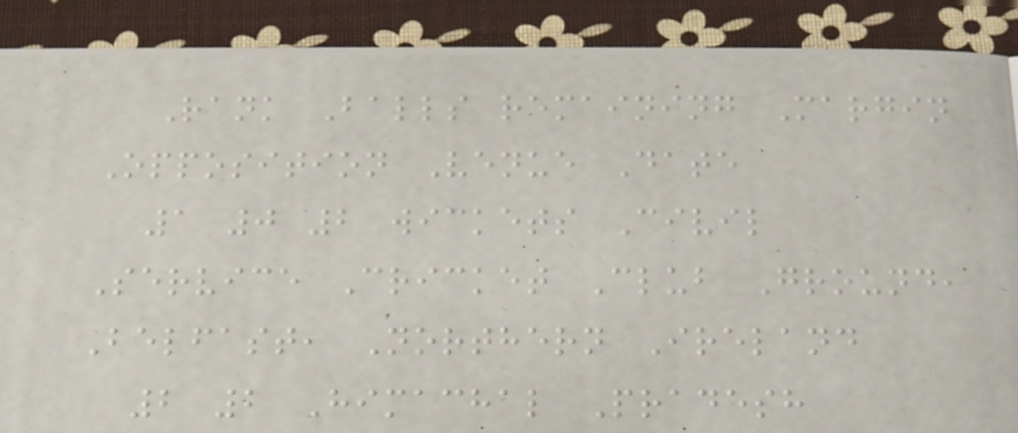Rank Balls remaining Margin
Opposition Venue Date
1 0 2 wickets Civil
Service Cricket Club Ground,
Belfast, Northern Ireland
2 2 Himachal Pradesh
